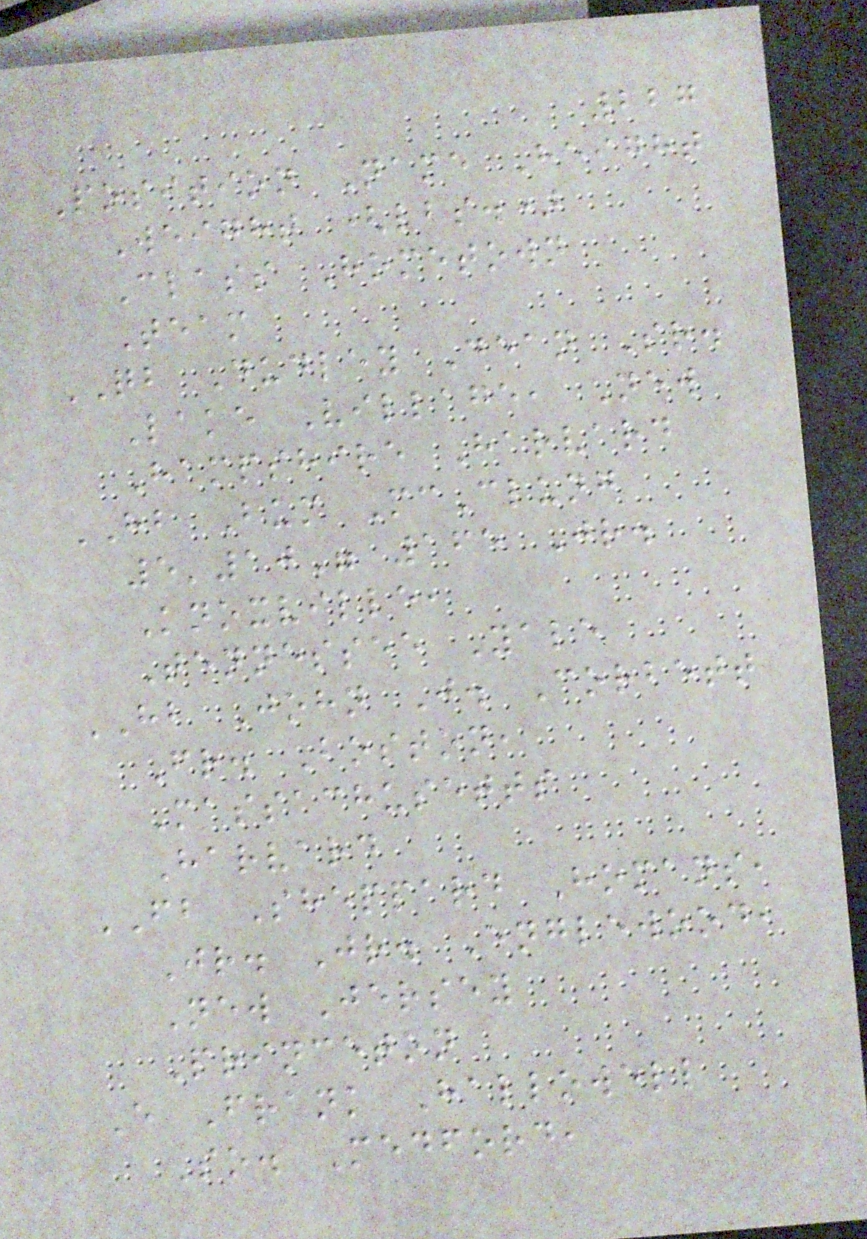227
Position Name Height
Weight (lbs.)
Class Hometown
Team
QB Dudley Dean Sr.
Lake Village, New
Hampshire Harvard
HB Bum McClung
5'10" 165 Jr.
Knoxville,
Tennessee Yale
HB John J. Corbett
Fr. Boston,
Massachusetts
Harvard
FB Sheppard Homans,
Jr. Jr. Englewood,
New Jersey
Princeton
E Frank Hallowell
So. Medford,
